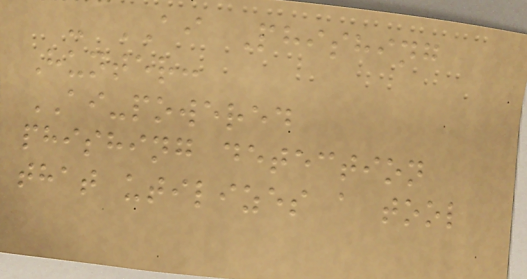- AI Phishing
Hunter:
AI-powered
phishing detection
that utilizes a tool
